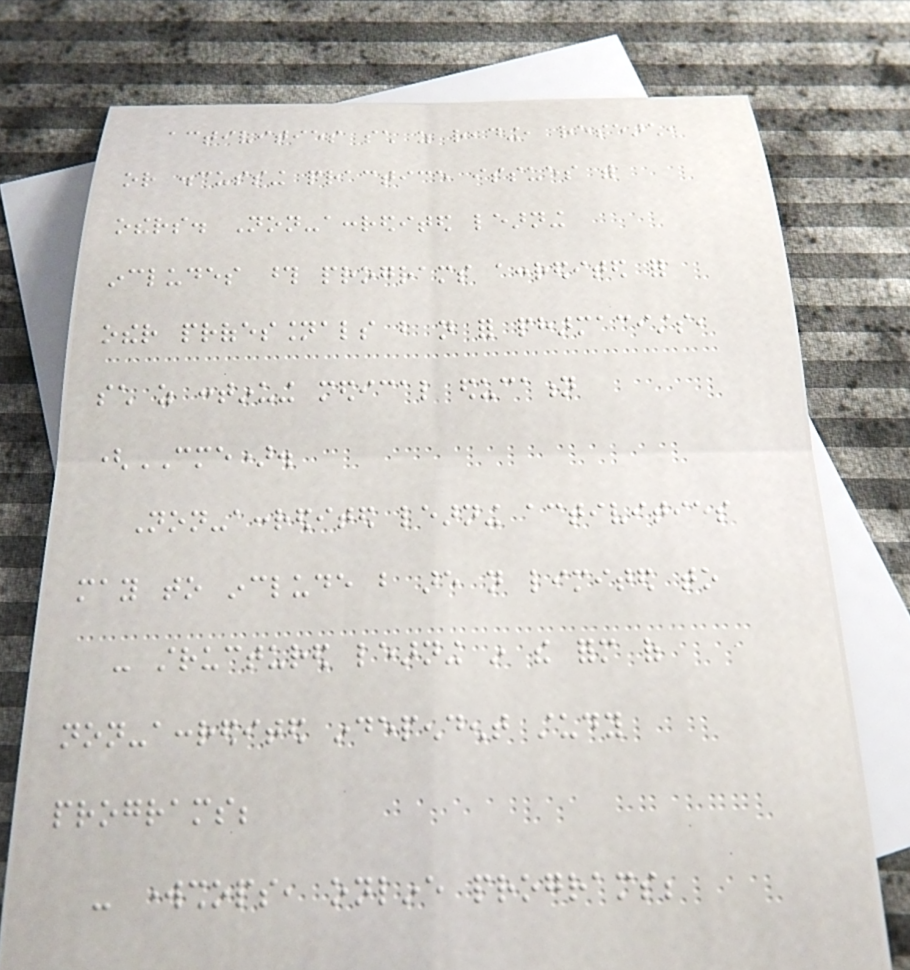activities such as reading, research,
or discussing practice issues with
others. Non-accredited learning
includes those programs accredited for
other professionals but not for pharmacists,
such as continuing medical education
(CME).
Non-accredited learning activities
may to include but are not limited to
- structured learning in the form of
non-accredited independent study
programs;
- workshops, online programs;
